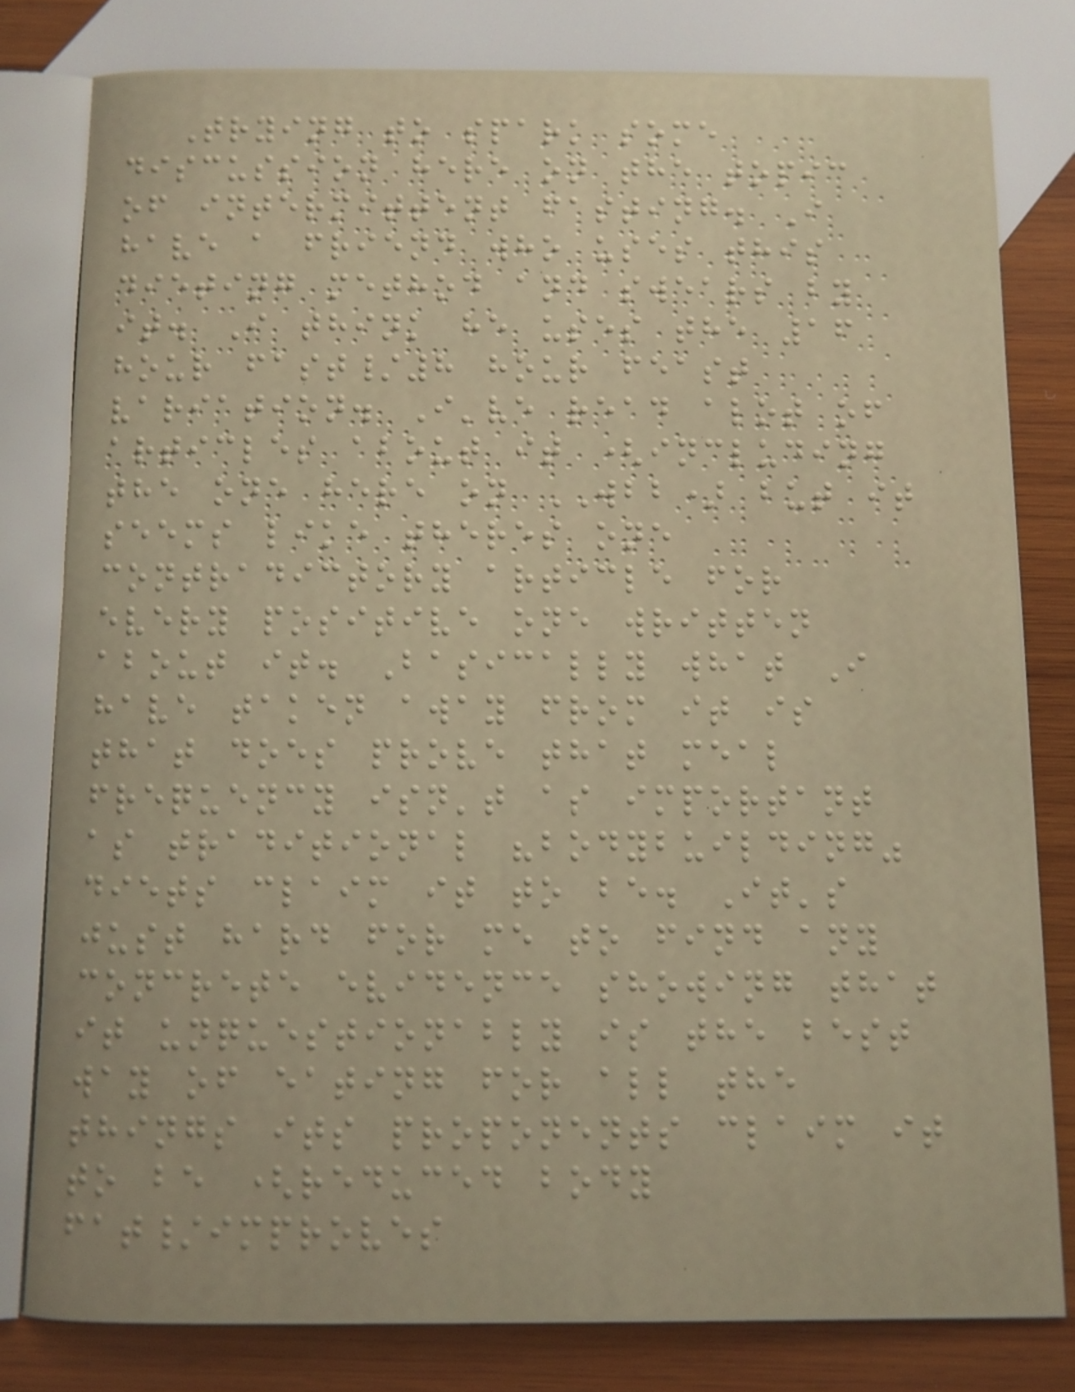Trying to spark some
discussion here on the topic
of intermittent fasting. I
have a friend who uses this
dieting method and swears by
it. I think he uses the 16
hour fast/8 hour feast
variation. I've read alot of
articles about it (including
the one here on WBB) but it
seems like theres one
contradictory article for
every positive one written
about it. Basically what I
have taken away from it is
that does prove that meal
frequency isn't as important
as traditional "bodybuilding"
diets claim it to be. It's
just hard for me to find any
concrete evidence showing that
it unquestionably is the best
way of eating for all the
things its proponents claim it
to be (reduced body
fat/improves
